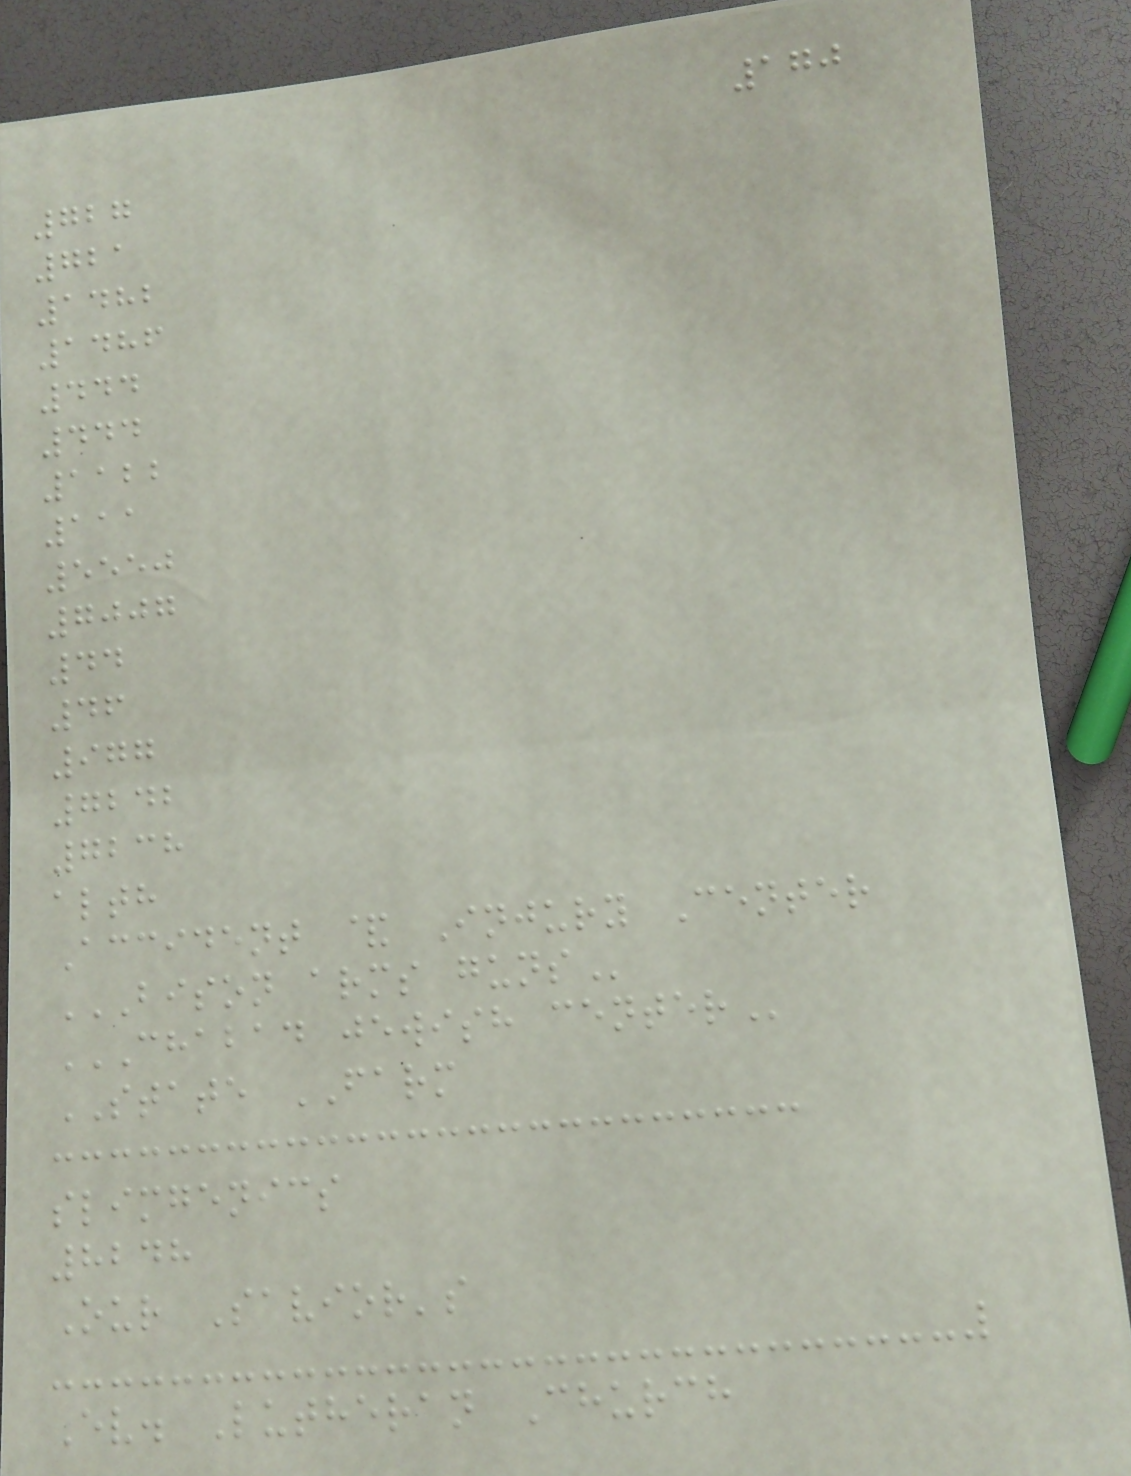170
727
721
1482
1486
444
444
1122
111
5550
7007
44
46
977
7242
7238
alth
Accident & Injury Center
BISON ARMS GUNS
CHABAD JEWISH CENTER
STATE FARM
slimgenics
8248
Our Savior's
Ev. Lutheran Church
